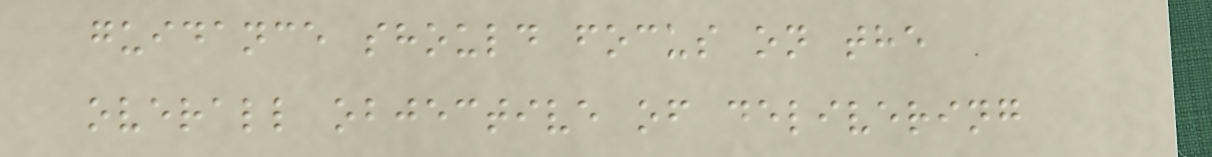guidance should focus on the
overall objective of delivering
